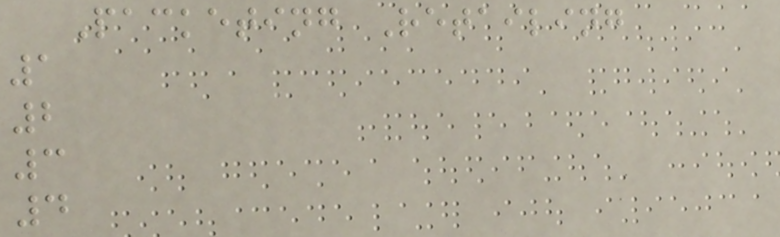Packeting Retailing
1
2
3
4
